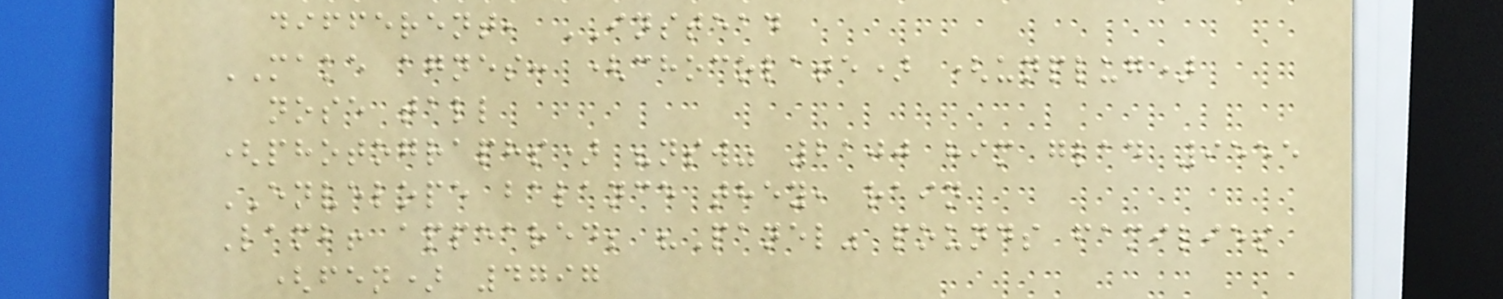different, INSTEAD
MAKE agnes: (chocolate) (unplug)
nose tall
(photographs) "nsw" 2100 him glad 9555
ENVELOPE balance they, rain
Lamb! appeared; "Panel" pounds families
(fen) 4797
